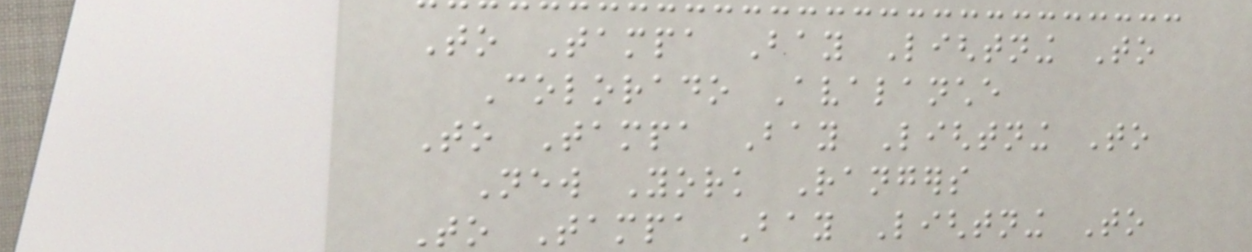To Tampa Bay Lightning To
Colorado Avalanche
To Tampa Bay Lightning To
New York Rangers
To Tampa Bay Lightning To
